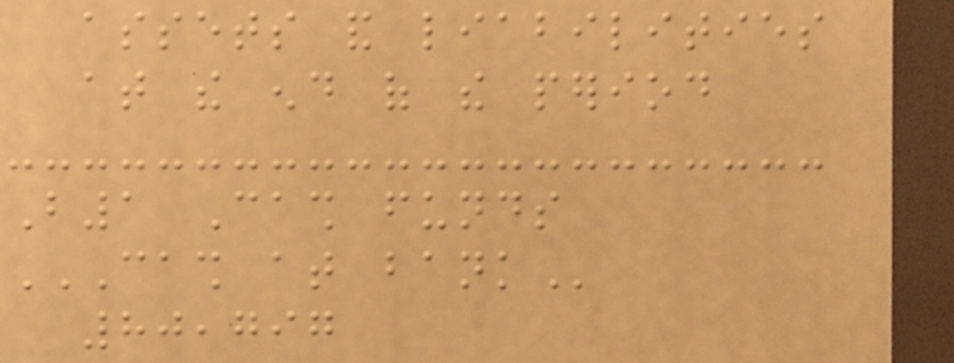assets and liabilities
at the end of the period
B1 Cash funds
CASH AT BANK
80,797
